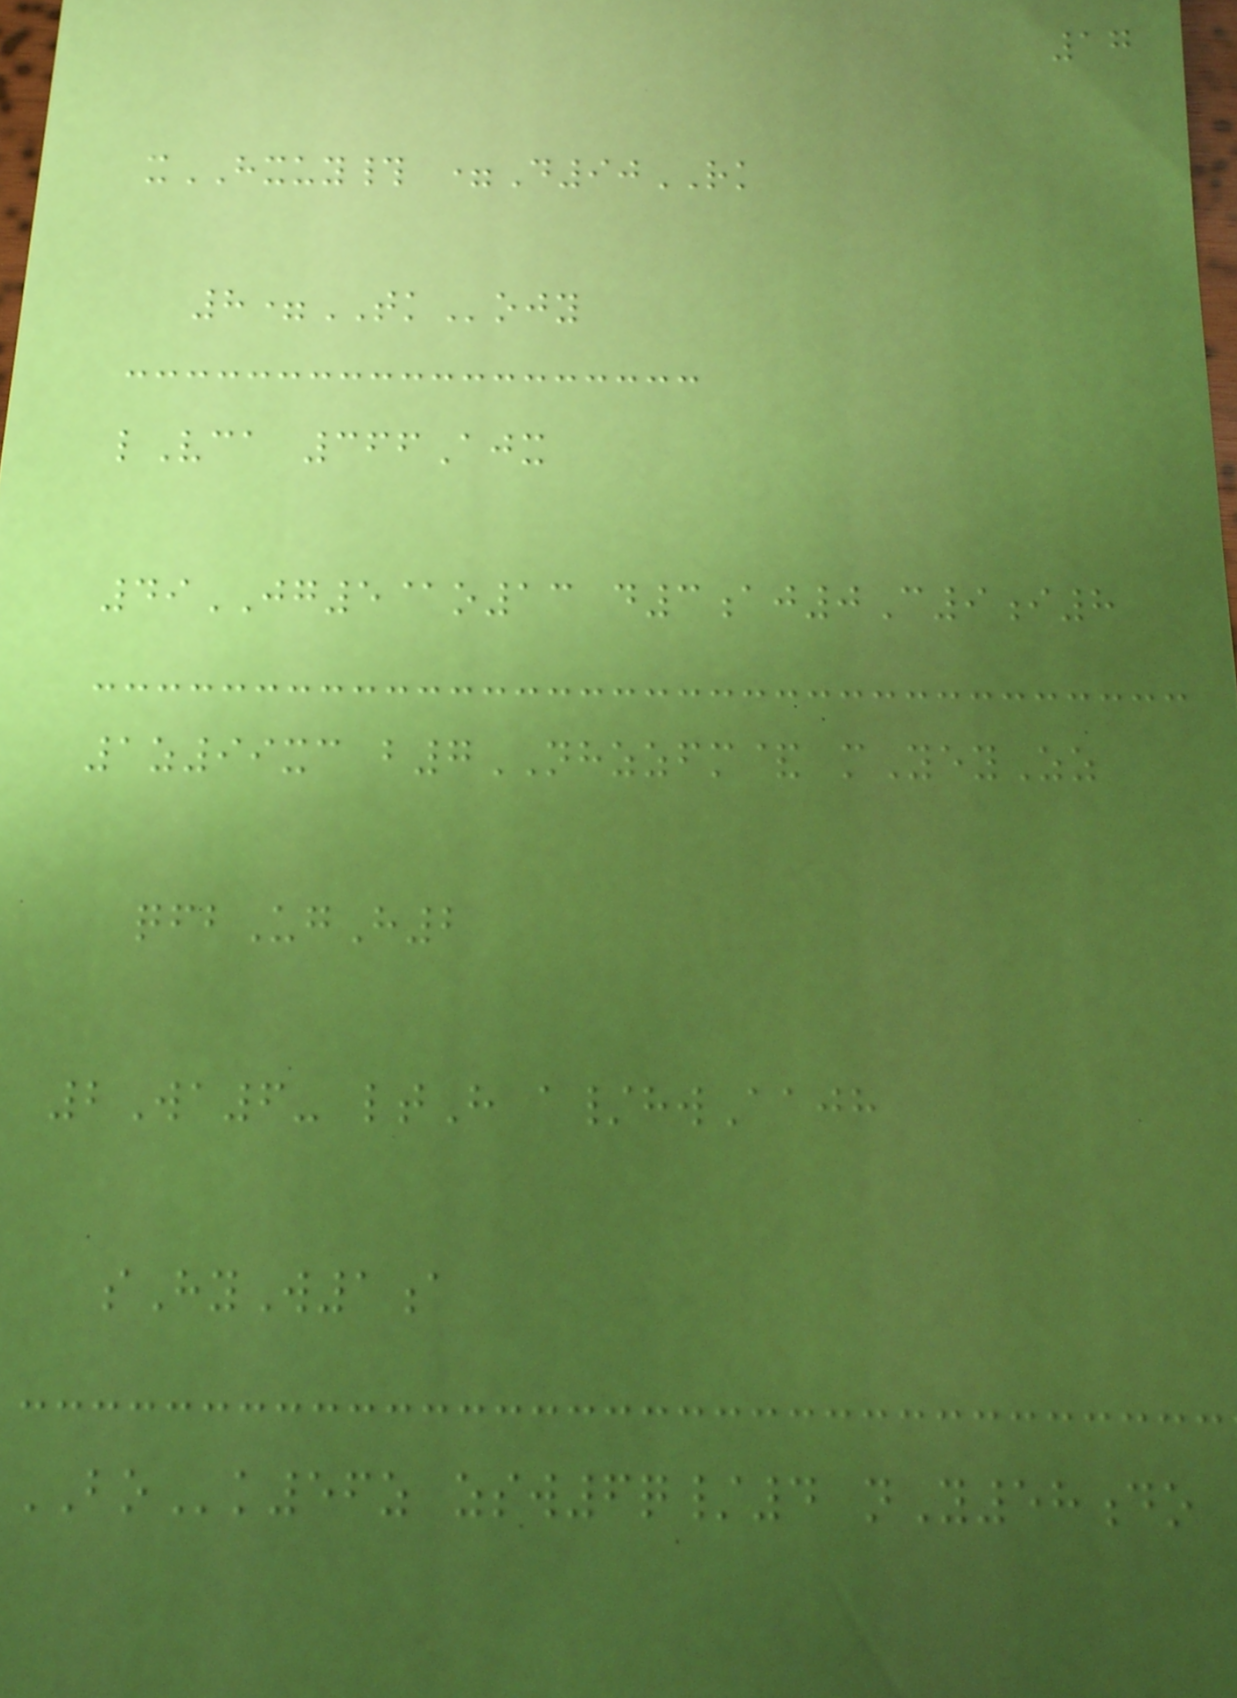17
xHXUY# =D90RK
8=TKojy
lVca 366Ajx
49JG5@o13 d3aj0C9i8
1z99xc b7NHZZFM& mYeyZz
qfbUgH2
2Wa6- ltH a/hwAajh
sHyW1a
BOk56z zsw6q/4 nY58do
